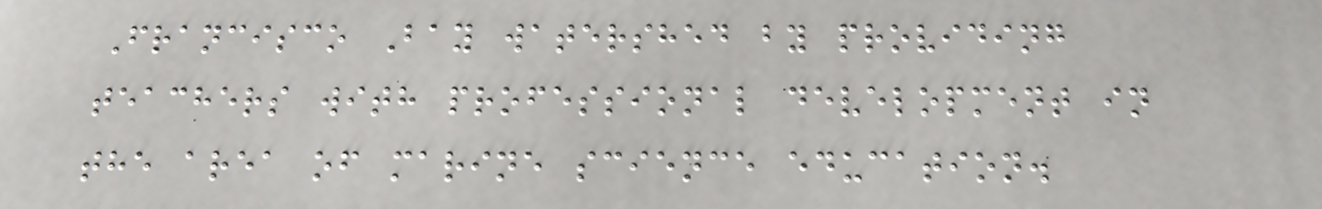Francisco Bay watershed by providing
teachers with professional development in
the area of marine science education.
